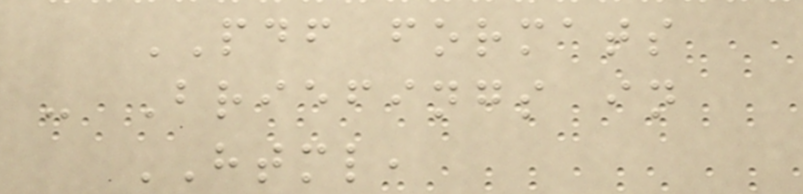PDF formats
- Briefings in
HTML,
